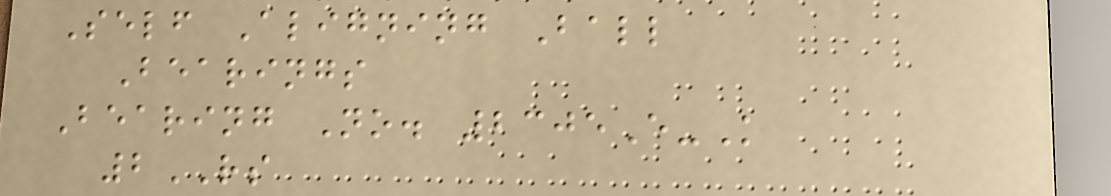Self Aligning Ball
Bearings
Bearing No. 2305E-K
2RS
